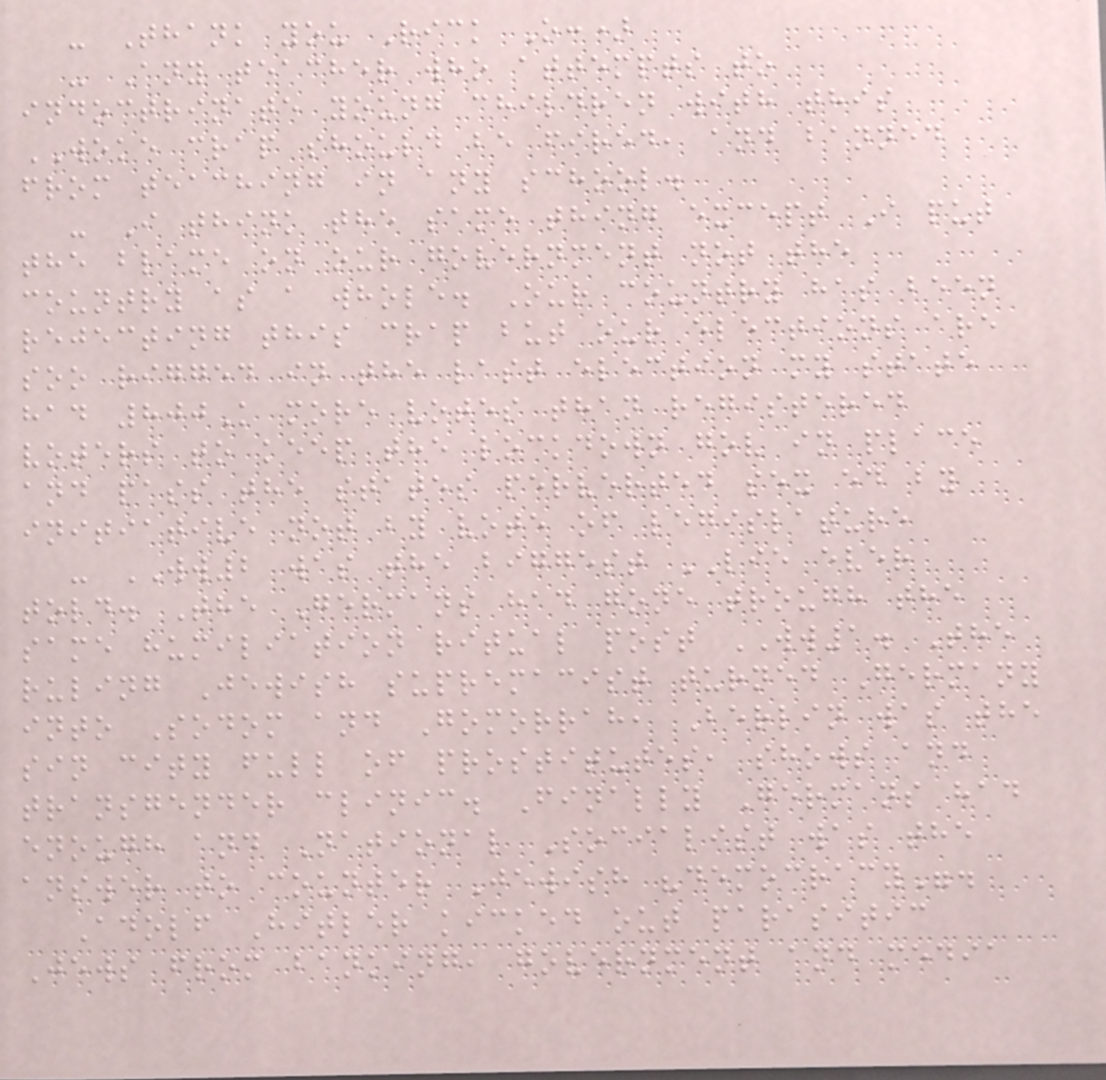- Thank you Rick O:)
- Any teacher who attempts to
indoctrinate young children with this
WOKE crap should be fired, and banned
from teaching in any school.
- I think the same thing except I put
the blame on our government not the
country as a whole. Our country has been
rejecting this crap but our elections are
soo rigged in the last election my state
had 800K more votes than registered
voters to keep the lockdown gov in place
and pass the states perverted sex ed by
initiative not by vote of legislature
- WW2 was the biggest LIE ever
told. The Germans had gone trough the
same humiliation ritual post WW1. The
ruling Jewish supremacist turned Germany
into Sodom and Gomorrah, Berlin was the
sin city full of prostitutes, shows and
transgender clinic. Finally Germans had
enough and National Socialist was the
answer to counter Jewish "democracy".
Adolf Hitler kicked out parasitic
Jews from banking, government and media
